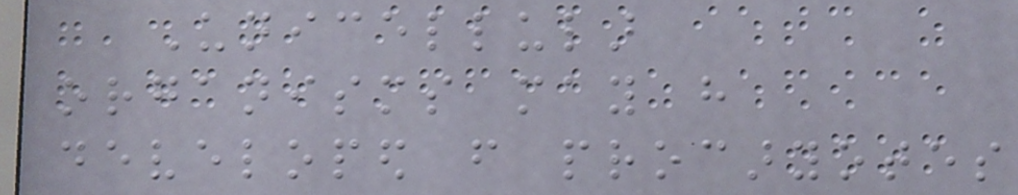Unicellular
organisms may have
developed from procaryotes
